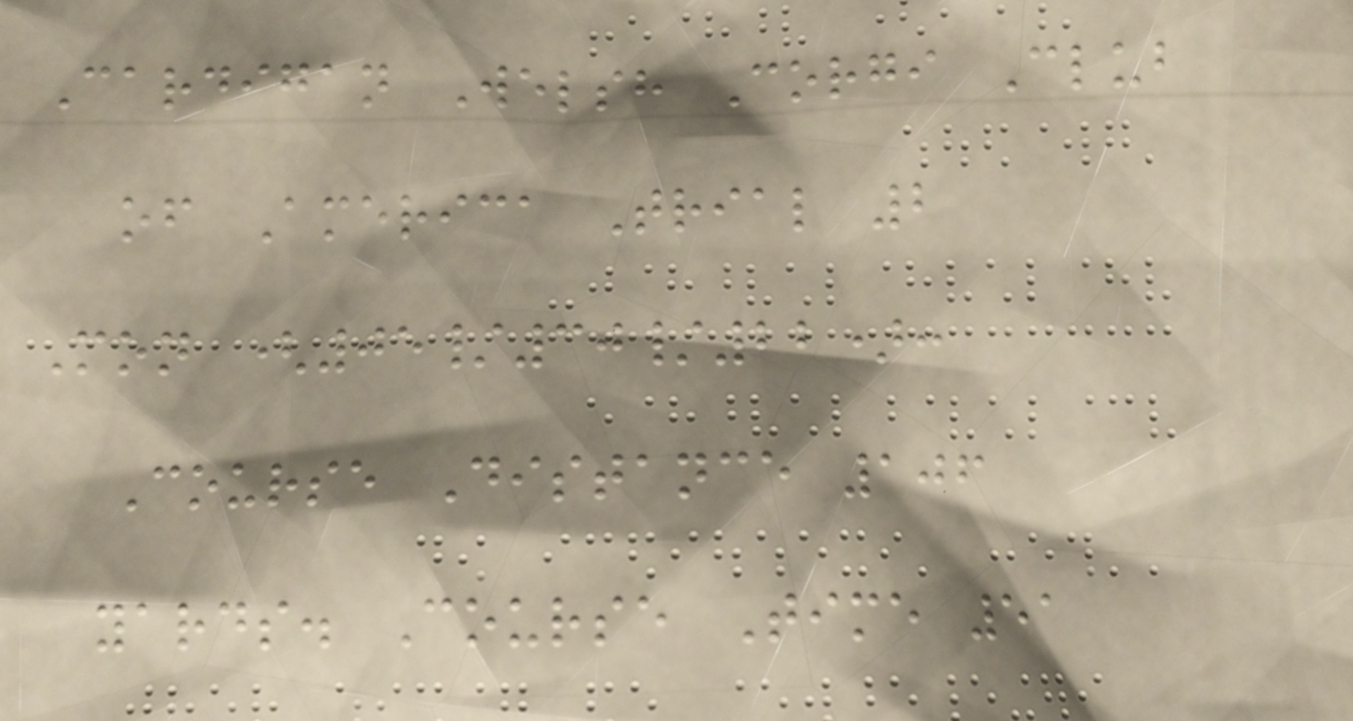Cardigan Welsh Corgi Club
of America Trial 2
Mon (05/30/22):
Course Distance 106
yards. Course Time 51
